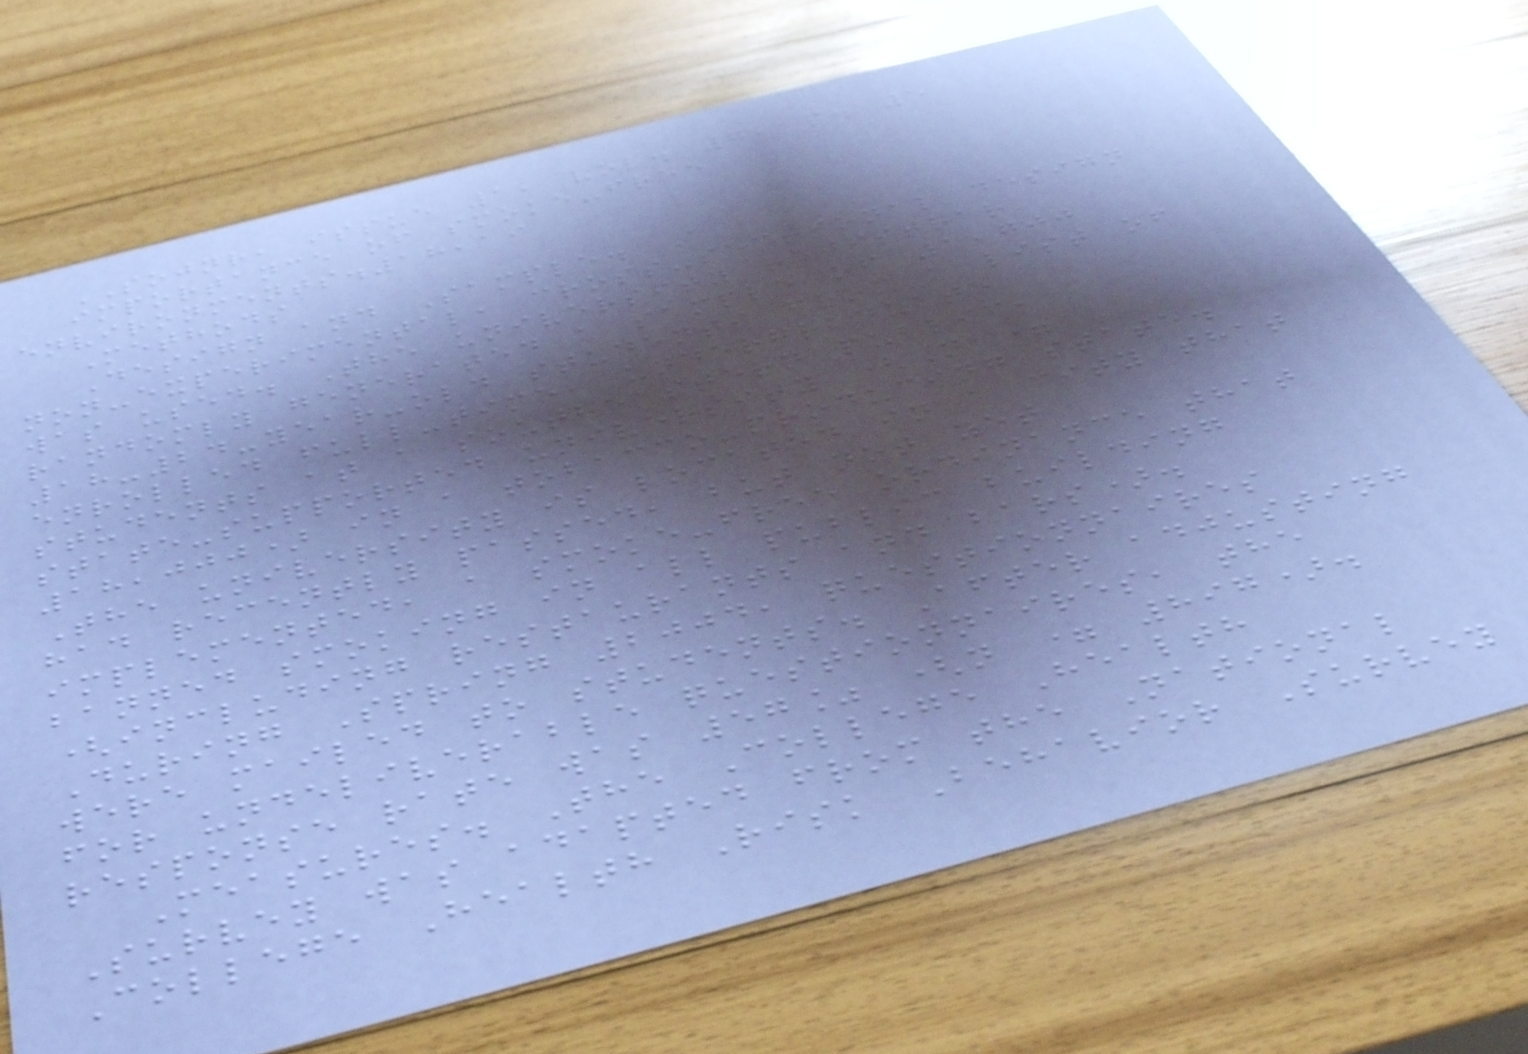SOJNR, issue 1, vol. 7, p. 5
importance of smoke-free
environments.18,19
Methods
Design and Sample. A
non-experimental, cross-sectional design
was used. The university registrar
randomly generated a sample of 1,700
18-24-year-old students from a list of
enrolled full-time, undergraduate
students at a southeastern public,
state-supported university (N =
18,000) in a tobacco-producing state.
The university is located in a city that
had recently passed, but not yet
implemented, a smoke-free ordinance that
banned smoking in all public building
(including restaurants and bars).
During Spring 2004, questionnaires
were mailed to students. After adjusting
for undeliverable questionnaires, the
response rate was 57% (n = 897).
Measures. The College Health
Survey was adapted from the National
College Health Risk Behavior Survey
